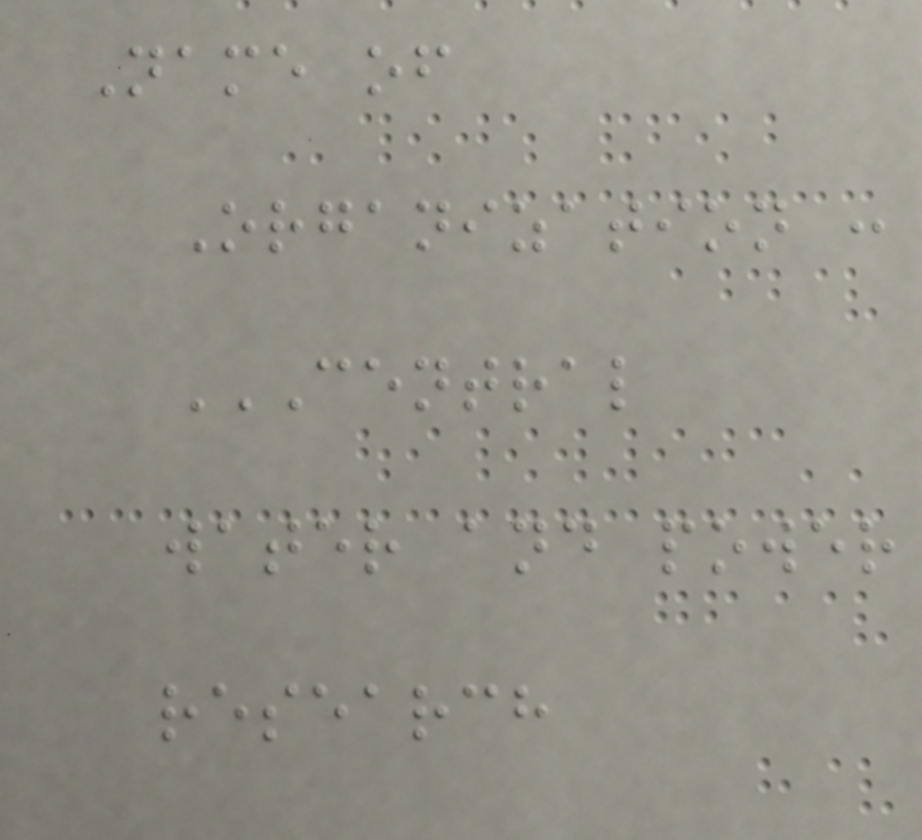Name of
Organization :
CENTRAL
WATER AND POWER
RESEARCH
